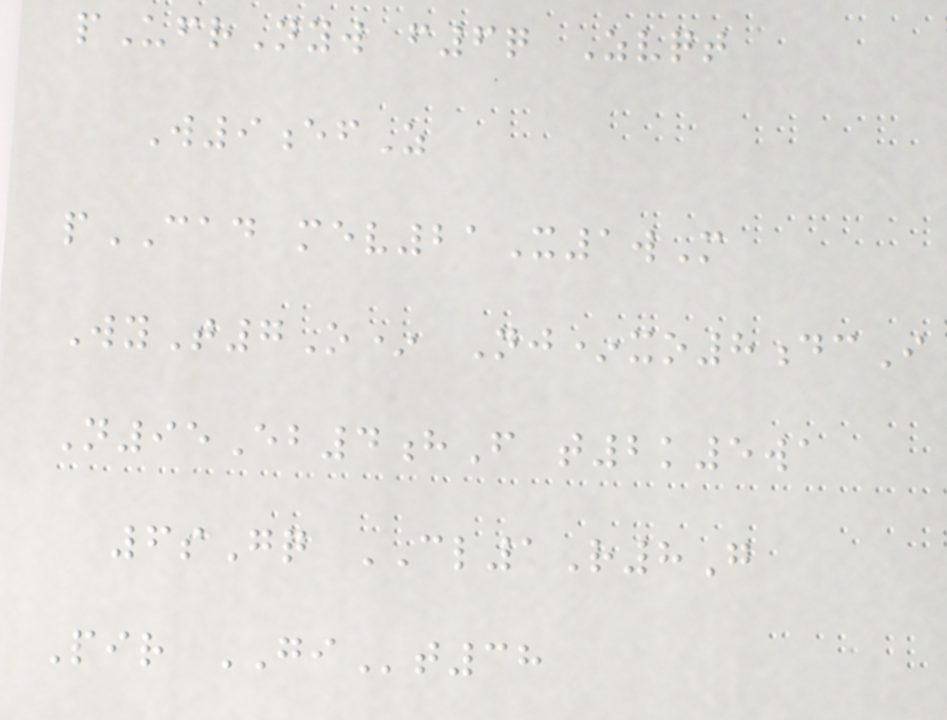pUfrNyw f6q Zvqt
W9efZ
pCAD mev21X1wM
WyT7O* Nj*xo8dcI
N95Eb4hF t2k5wa
6sGq CL1R8G
Pir GIt38
